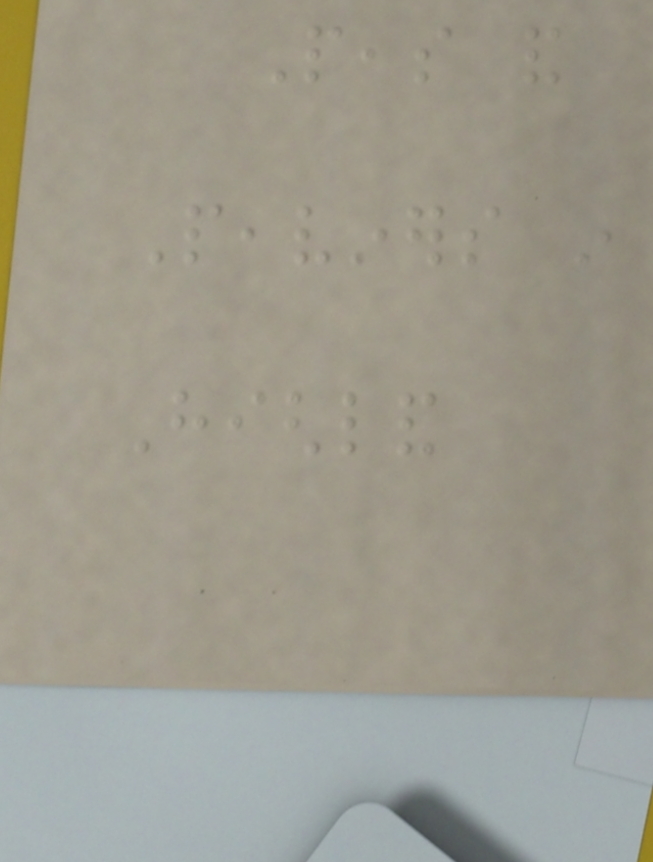Peas and
Peaviners in
Highland
